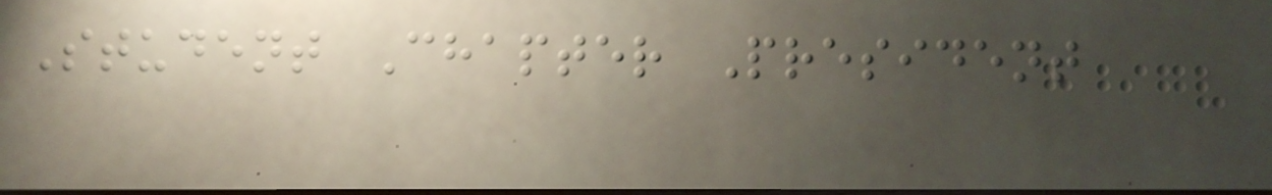Student Chapter President
